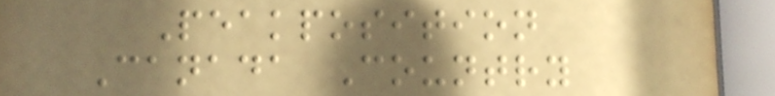Peakposition
Canada Country
